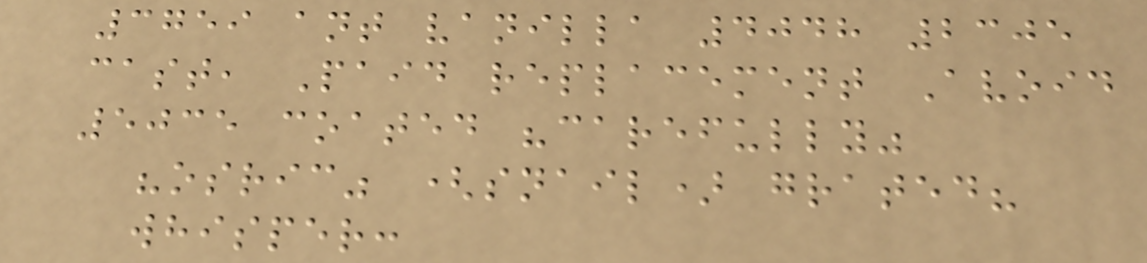3759 ant vanilla 4048 2305
cast, Paid replacement Avoid
5035 coated "carefully"
"osric" (snail) grated?
whisper:
